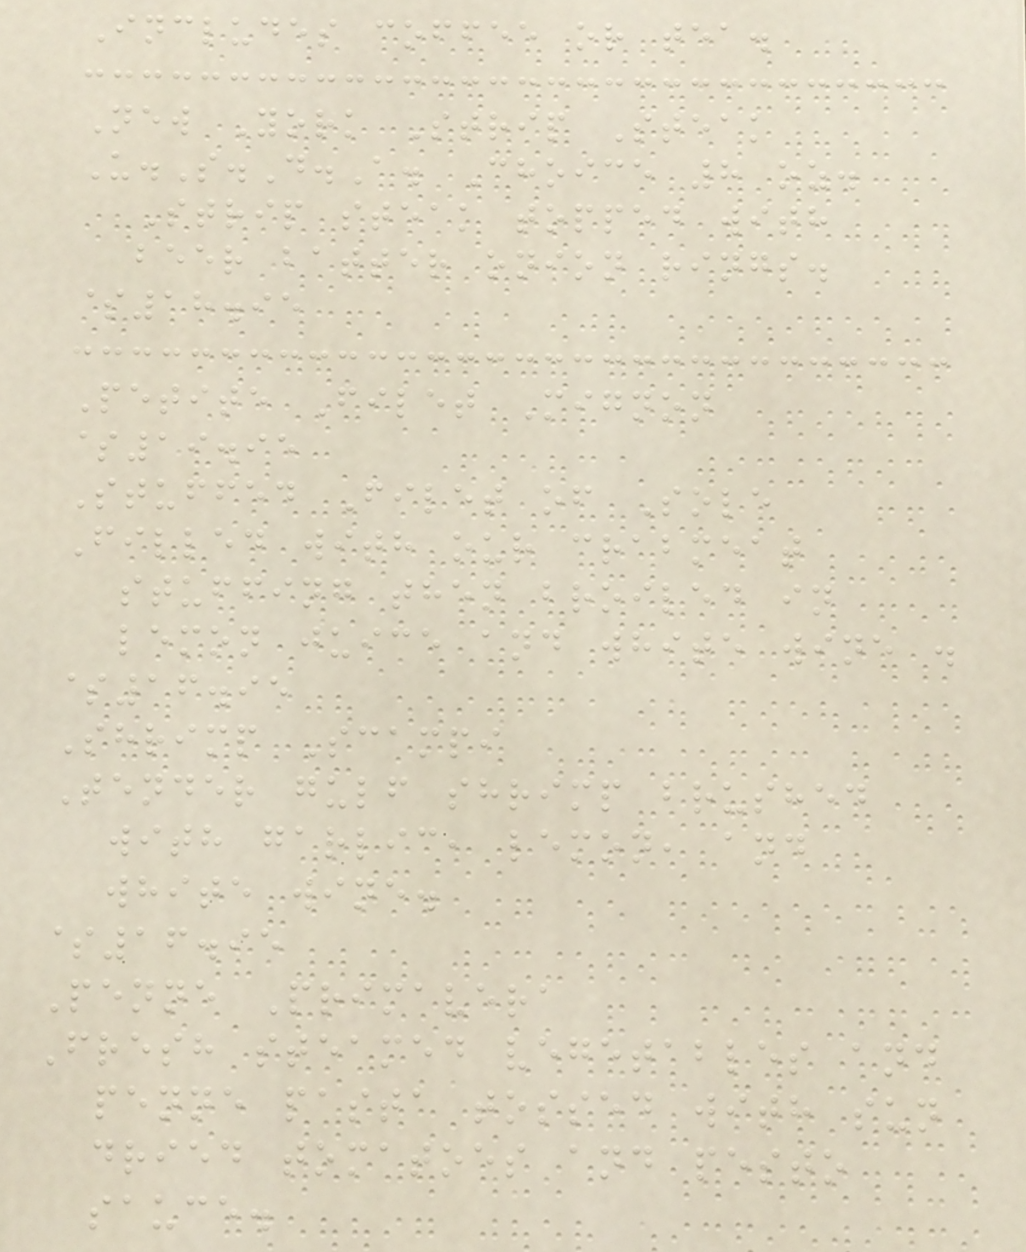Includes coffee or tea.
New York Strip Steak
U.S.D.A. Choice 8 oz.
Strip steak topped with
beer batter onion rings.
$18.95
Petite Filet Mignon
$19.95
Stuffed Filet of Sole
Filled with our crabmeat
stuffing then broiled in
lemon juice and white wine .
$16.95
Shrimp Scampi
Tender gulf shrimp brushed
with garlic, lemon, and
white wine.
$16.95
Penne Primavera
Fresh steamed vegetables and
penne pasta tossed with sun
dried tomatoes and pesto
sauce.
